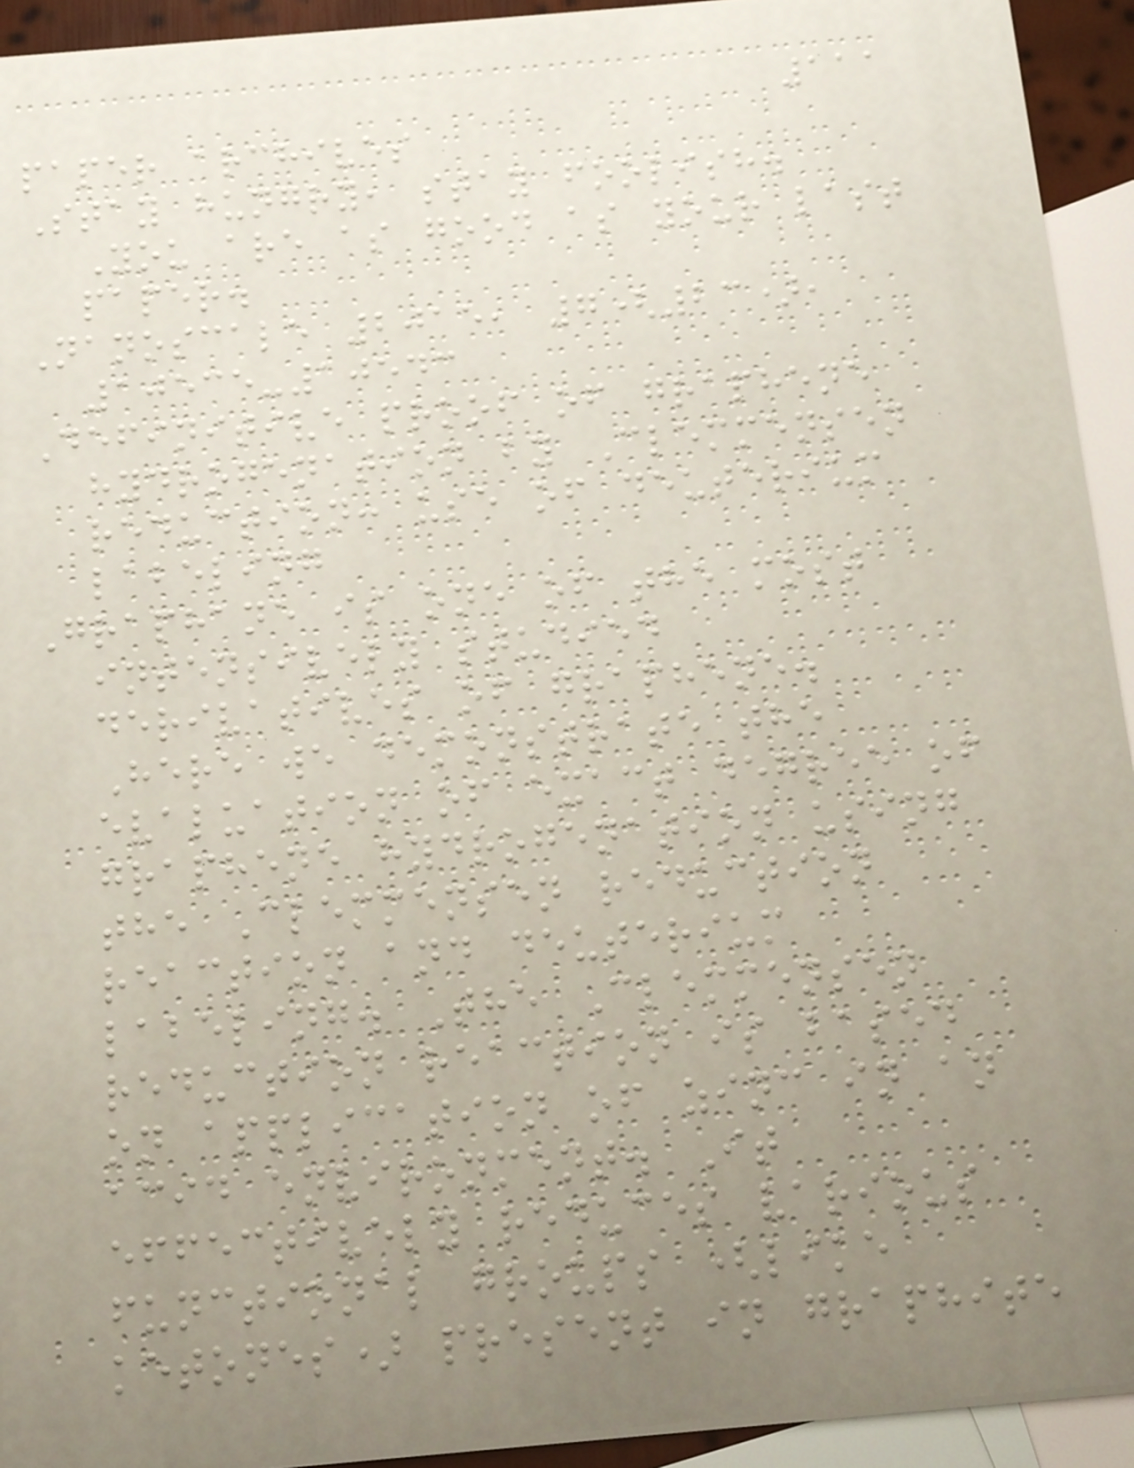111
paper archives
Stay hungry, stay foolish.
You are as good as your last
paper.
Nanoscale 2015, 7(23),
10535-10543
Definitive proof of graphene
hydrogenation by Clemmensen
reduction: use of deuterium
labeling
Graphane is one of the most
intensively studied
derivatives of graphene.
Here we demonstrate the
evaluation of exact degree of
graphene hydrogenation using
the Clemmensen reduction
reaction and deuterium
labeling. The Clemmensen
reduction reaction is based
on application of zinc in an
acid environment. It
effectively reduces various
functional groups (like
ketones) present in graphite
